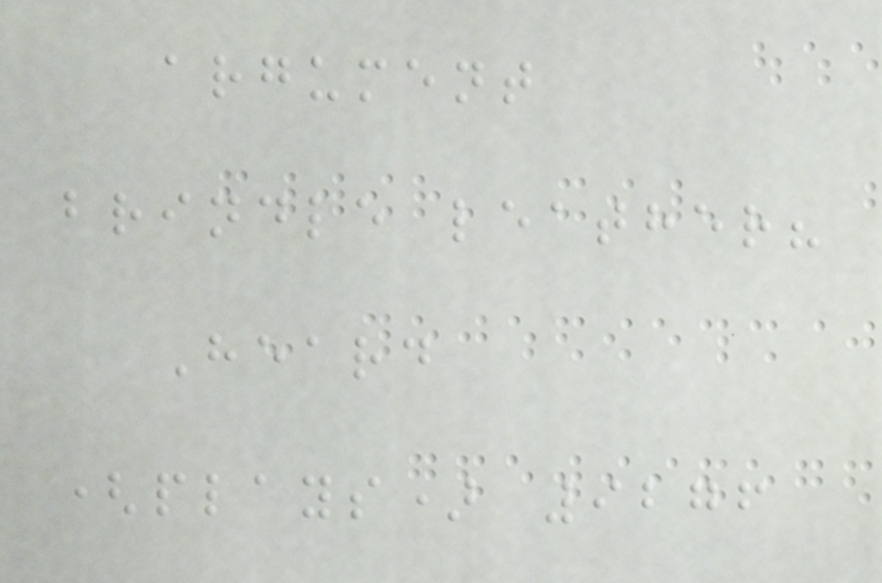argument
brindle leather?
Heard
(plays) 9276
